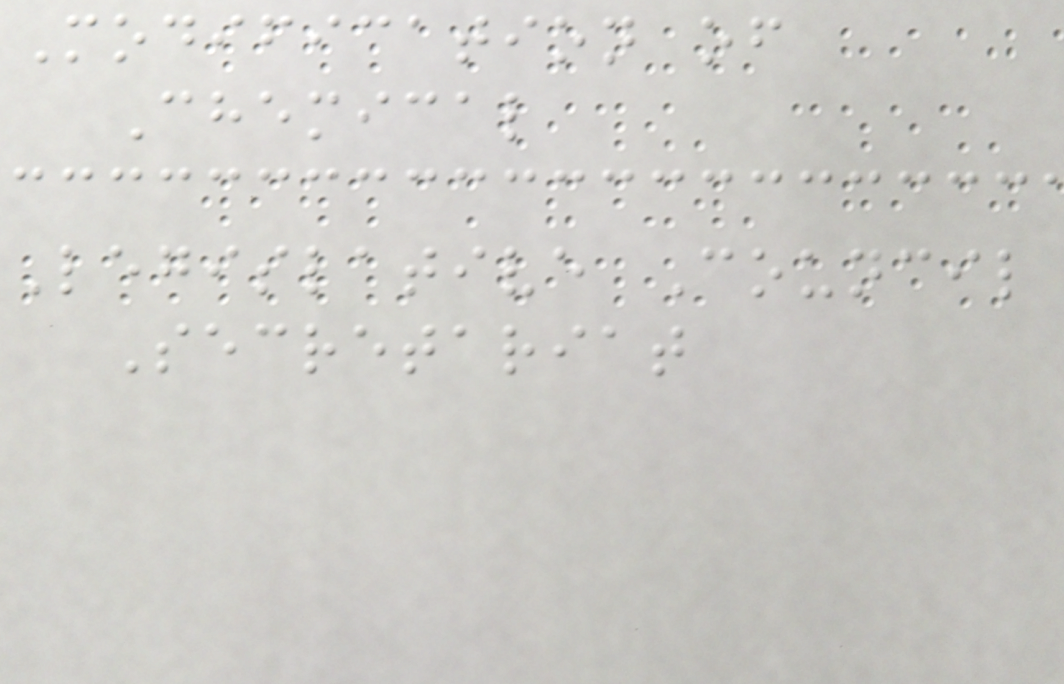Modification of
Chemical
Legislative Council
Secretariat
